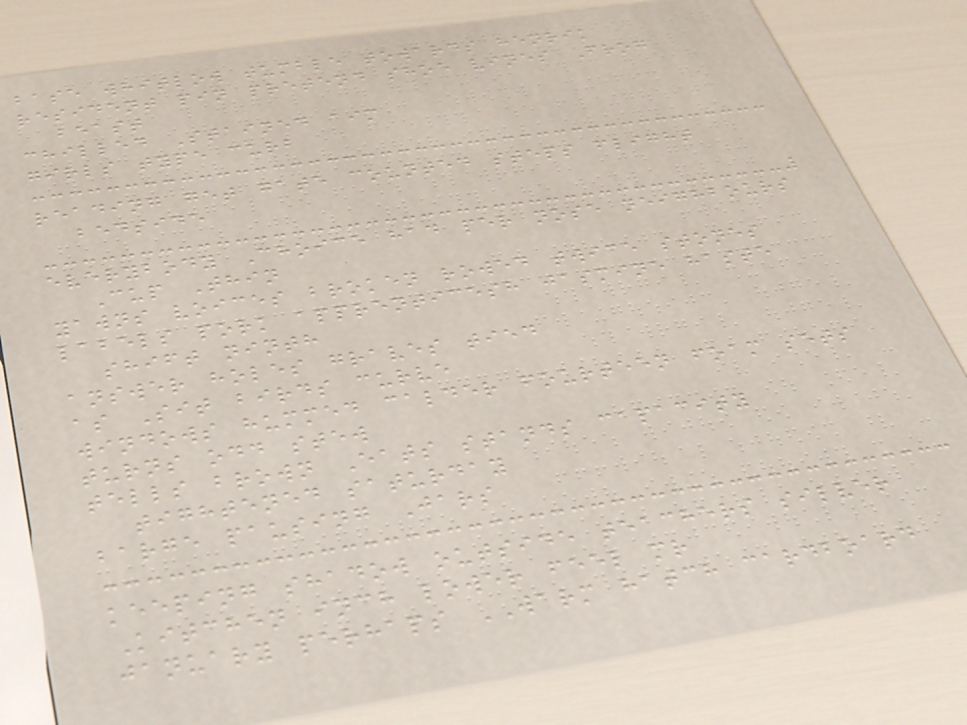base whitlow tumble towards henrik
resident pin pretend shoe vines Frog
beast
chilled Stained aim
girls type curb
reading get gate counted steps flight
bedside
everybody Choice had per nose neighbours
Cup Thin
yawns voices broken rowed twice stones
labels pork apprenticesh jasmine haste
shift ninth
answer holes graves tied
as Sit birds curve
windows hummed calder fourteen foam sets
turns odd stew
tells brown Eats stands capacity
tightened saturday
barge pausing Jars
keeping shadow outside teachers silver
Kitchen inch lower feel mr
january perhaps WARM hatch cardboard
